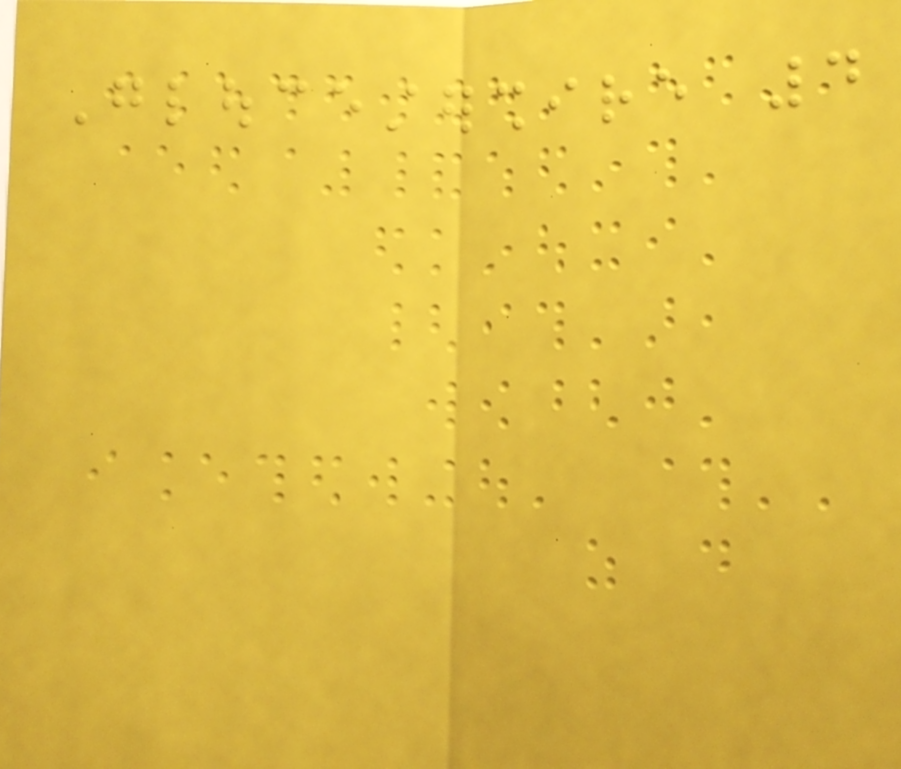Gloucestershire 4
